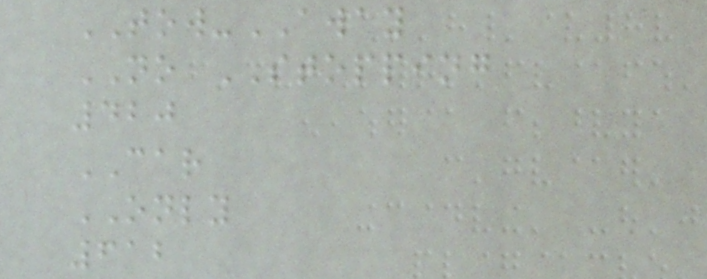TOW-AWAY
NO STOPPING
420
CAR
ONLY
612
